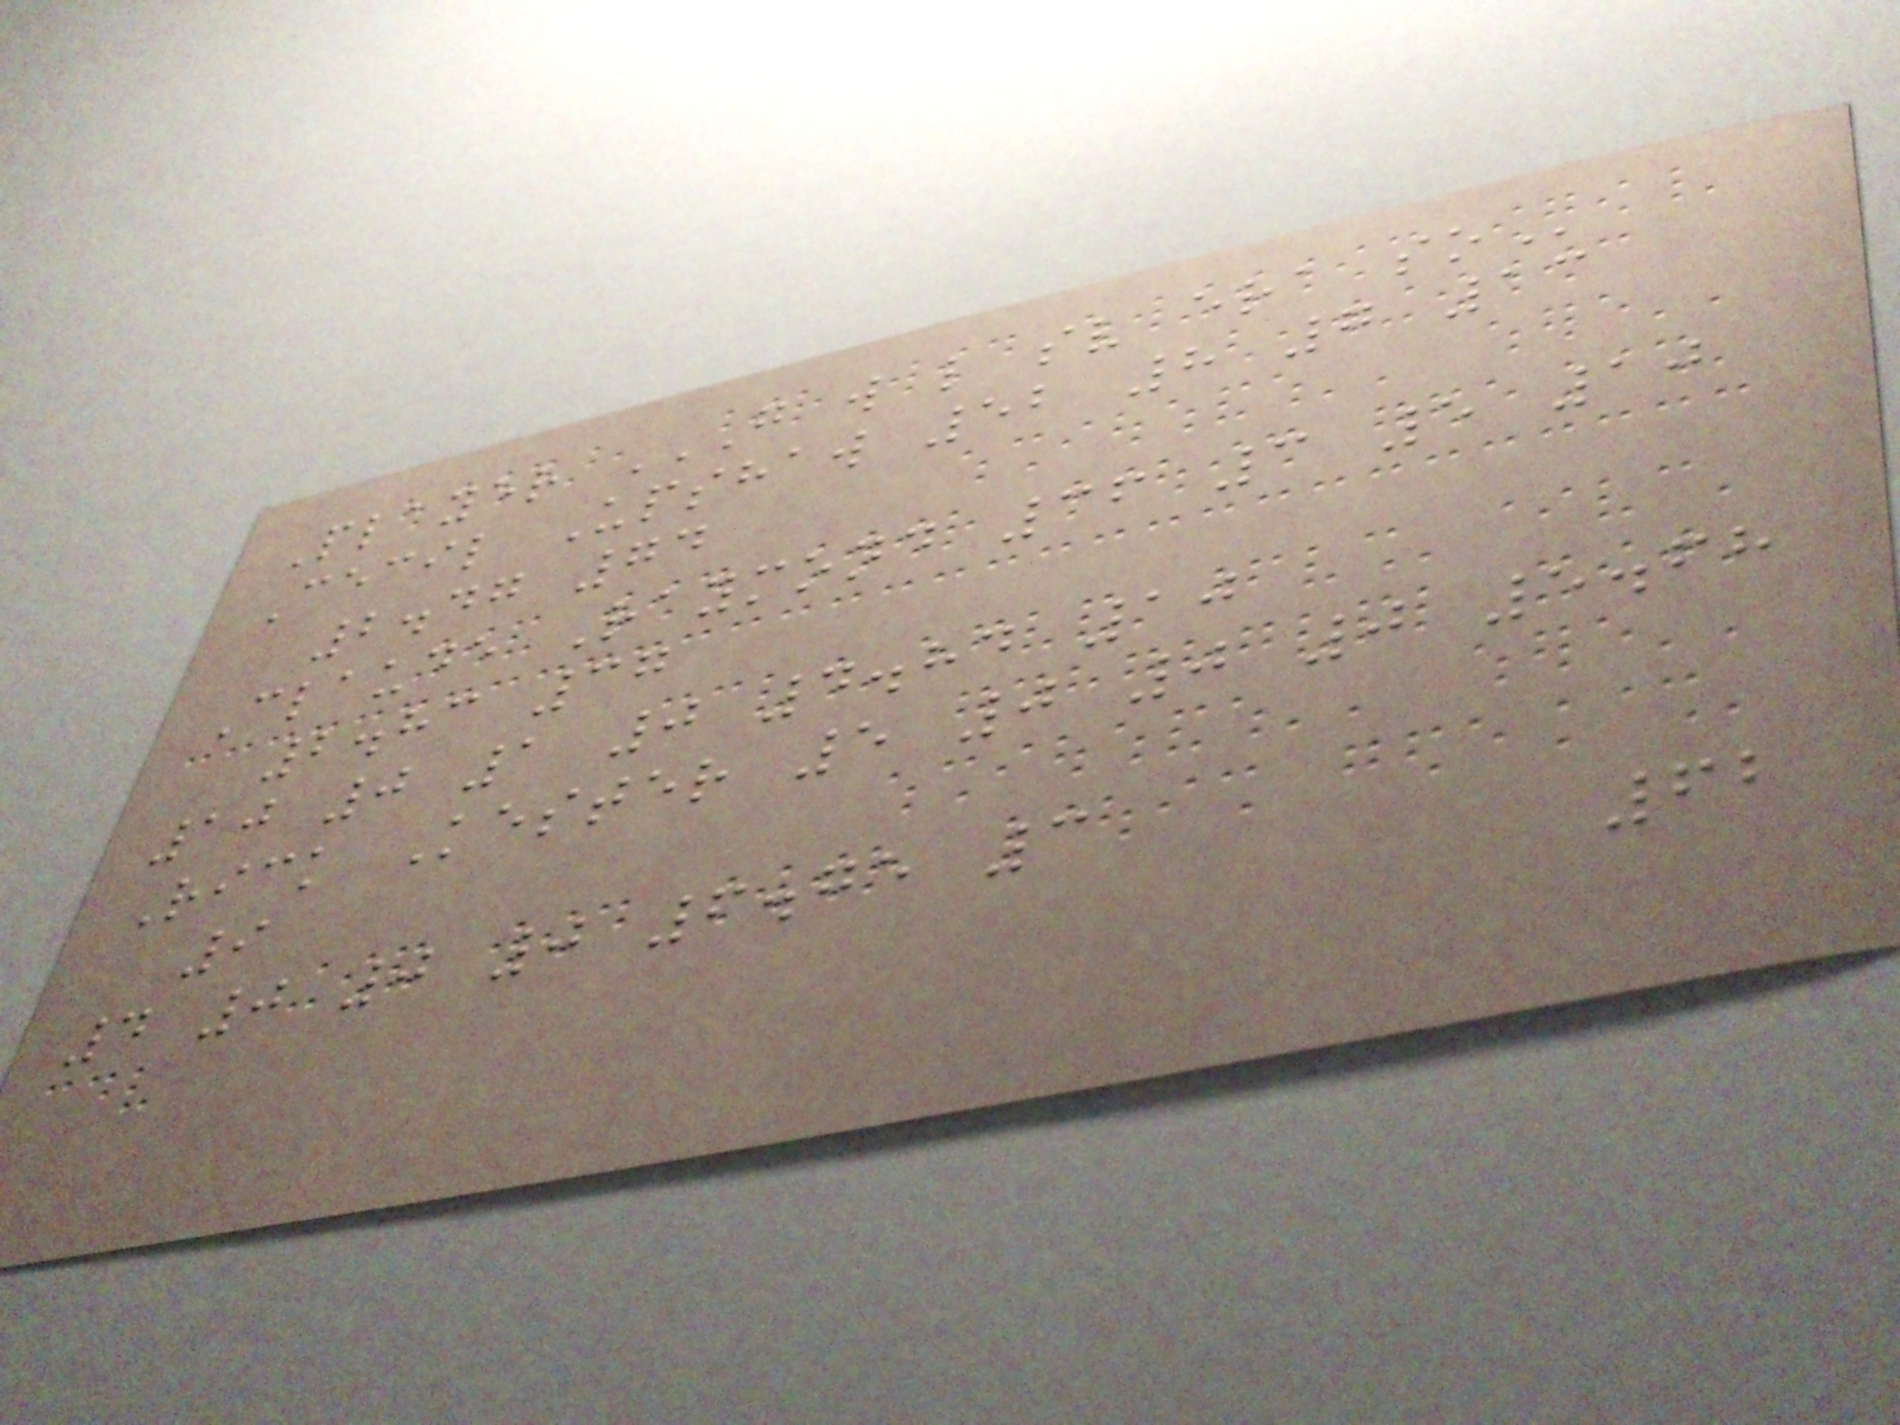Player G W L SV ERA SO
Cecil Upshaw 52 8 7 13
2.47 74
Claude Raymond 36 3 5 10
2.83 37
10 0 1 0 4.84 10
Rick Kester 5 0 0 0 5.68
9
4 0 0 0 6.75 3
62
